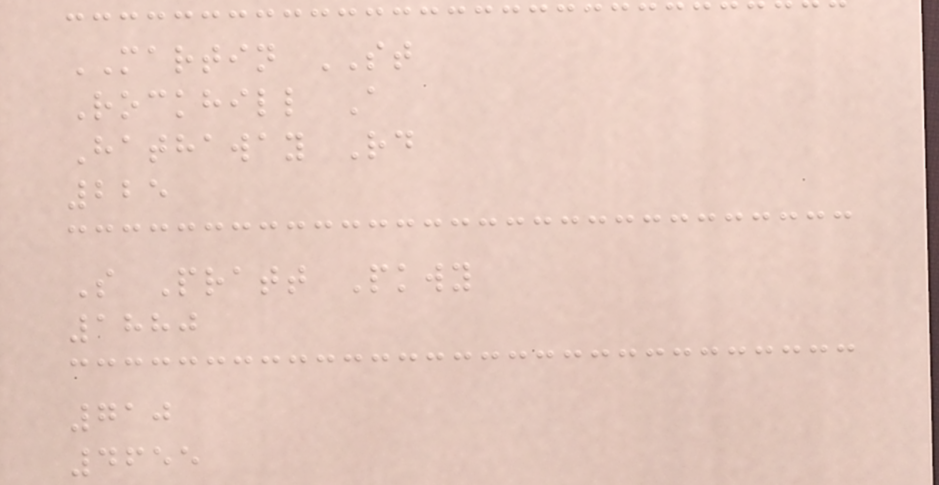MARTIN ST
Rockhill A
Hathaway Rd
225
S Pratt Pkwy
1880
710
4655
